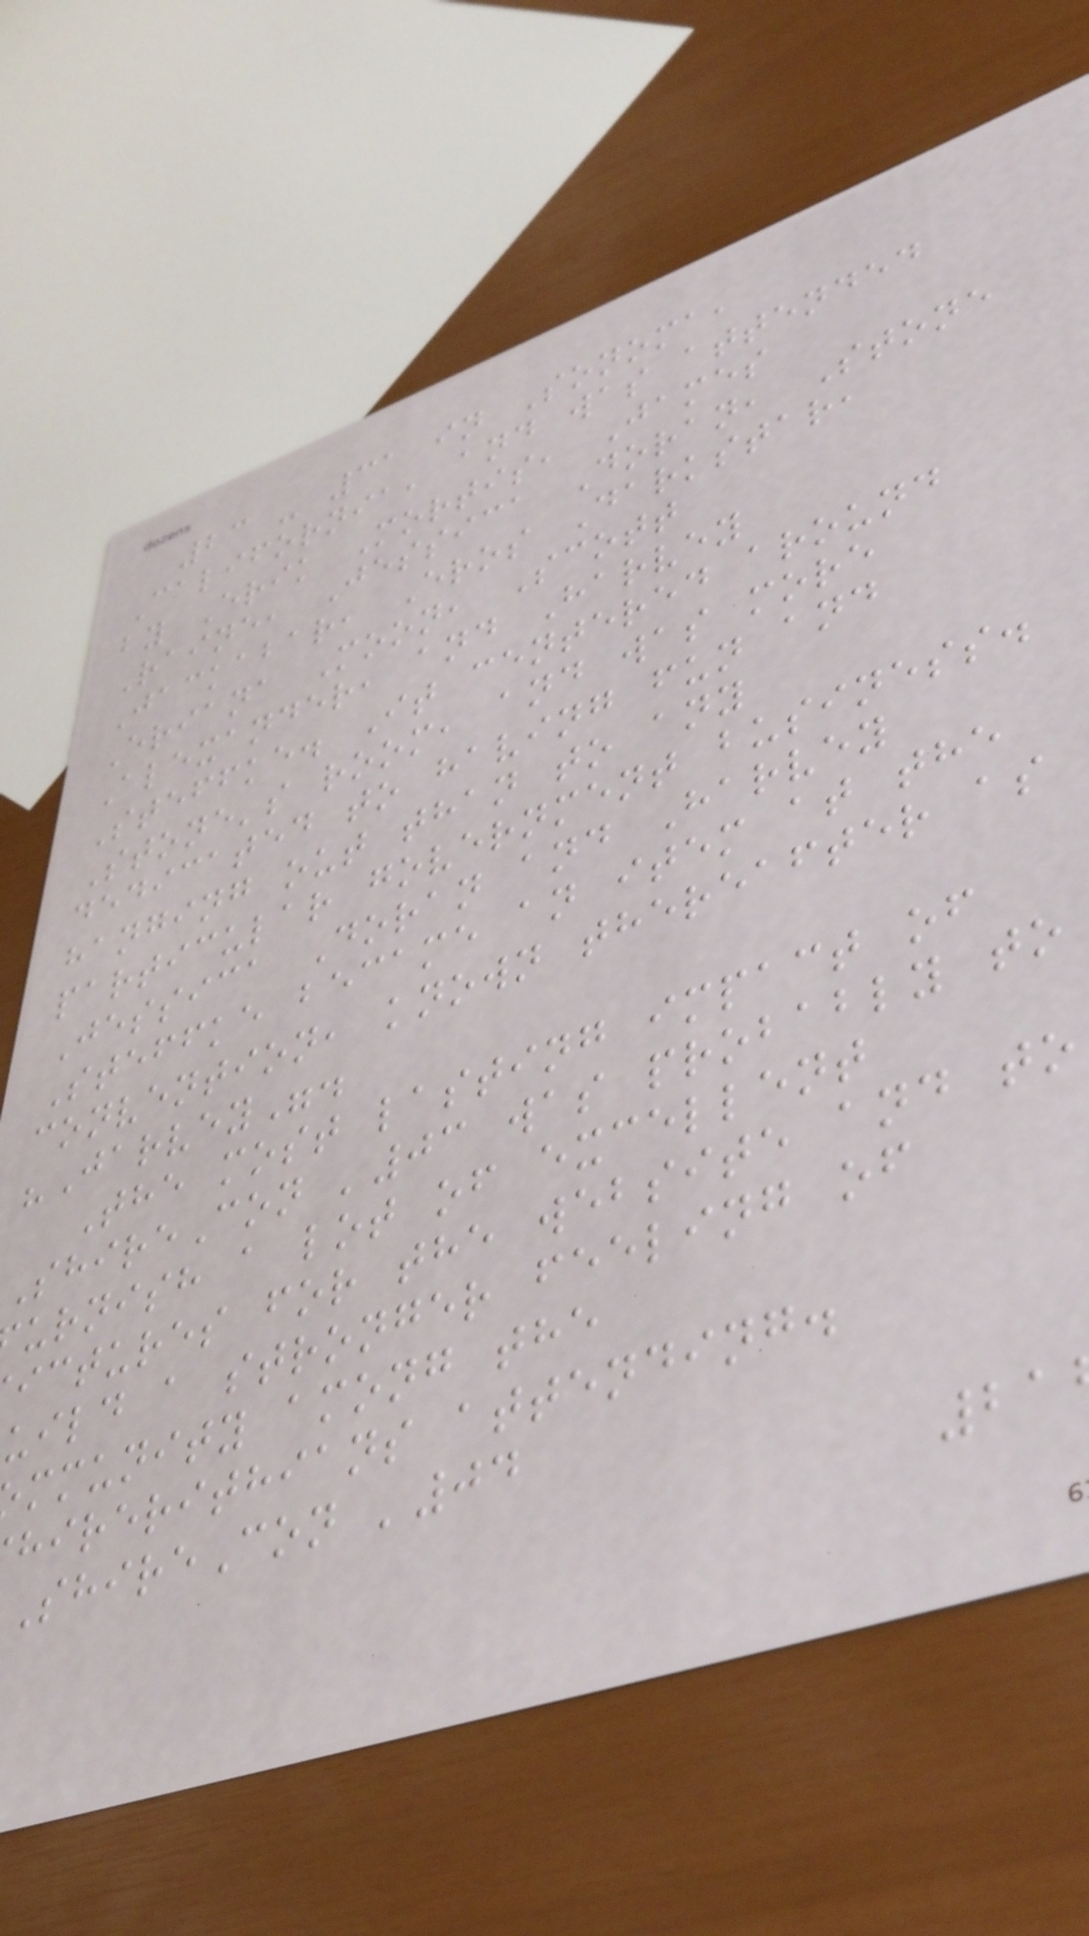23 - 31 in Sonoma,
California, and was attended
by Erik Mortis, James
Raine, Jessica Doran, Stone
Jackabar, Eros Darkstar,
Eriana Moon, Scott
Alexander, and Harvey
Steffke. It centered around
Stone's room, and was more
dedicated to having fun and
hanging out than to any
particular government business.
Jessica Doran and Harvey
Steffke became an item at the
convention, known thereafter as
"Jarvey".
The most lasting impact of
ShireCon '03 was probably to
urnish a lot of excellent
ictures for the website and to
uild a stronger feeling of
mmunity among the
hirerithians attending.
ShireCon '04
